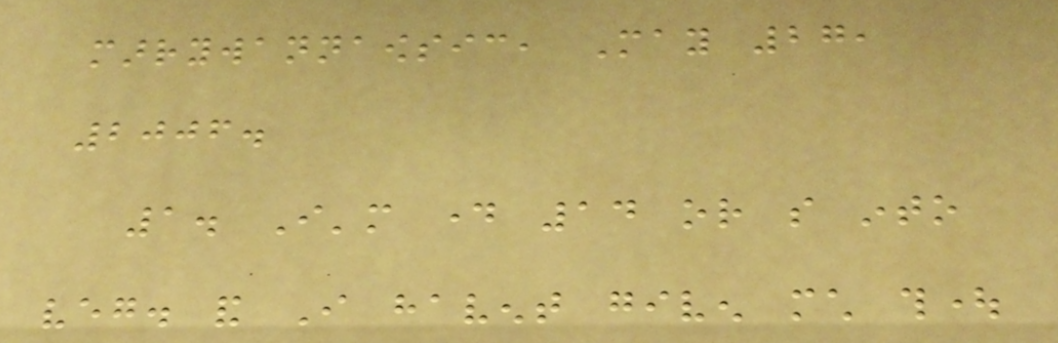marrywannaowsic, May 27,
2006.
1. I'm day 14 or so into
veg. and I havent given much thought
